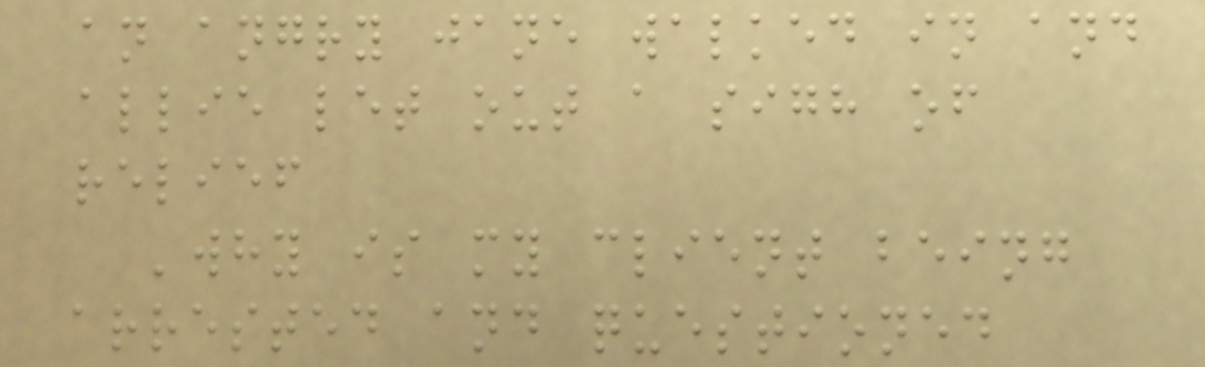an angry jane walked in and
allie let out a sigh of
relief
'why is my client being
arrested and questioned
